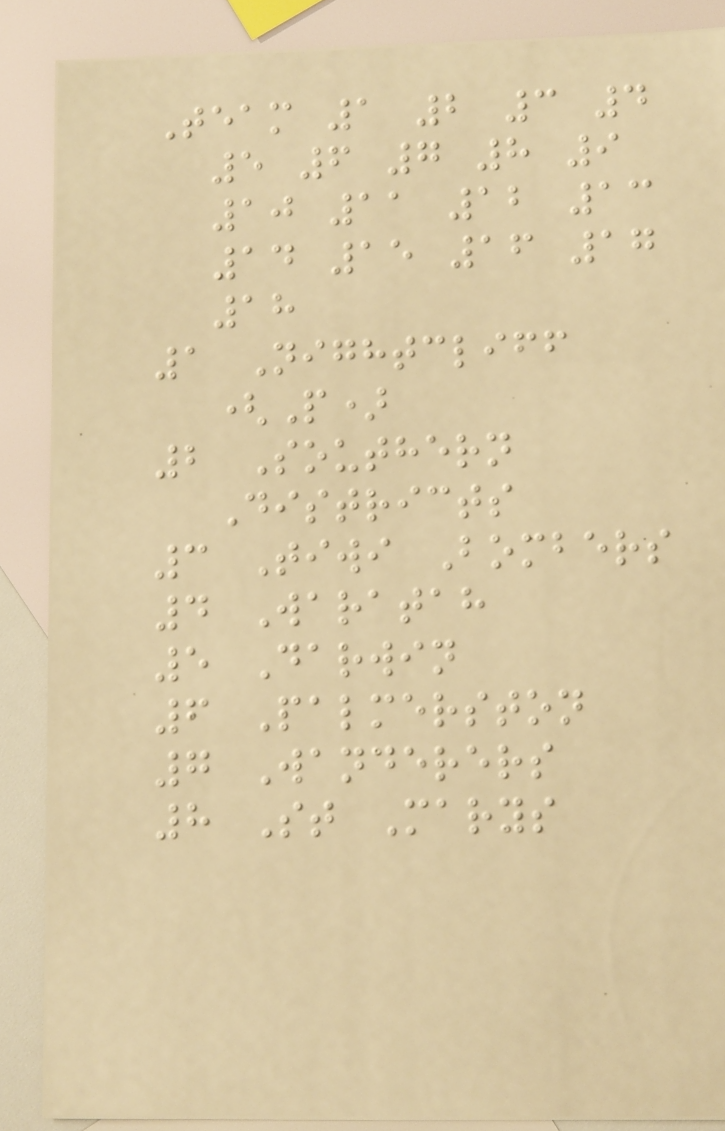Team 1 2 3 4
5 6 7 8 9
10 11 12 13
14 15 16 17
18
1 Nightcliff
(P)
2 Southern
Districts
3 Tiwi Bombers
4 Waratah
5 Darwin
6 Palmerston
7 Wanderers
8 St Marys
